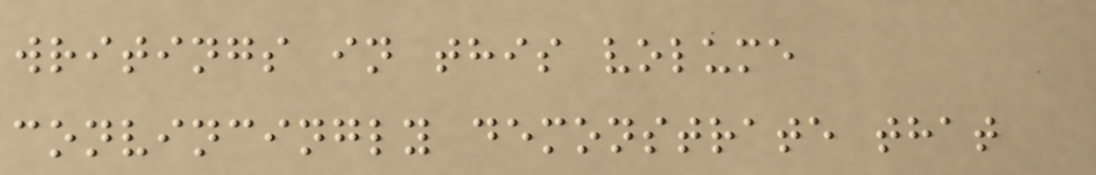writings in this volume
convincingly demonstrate that
